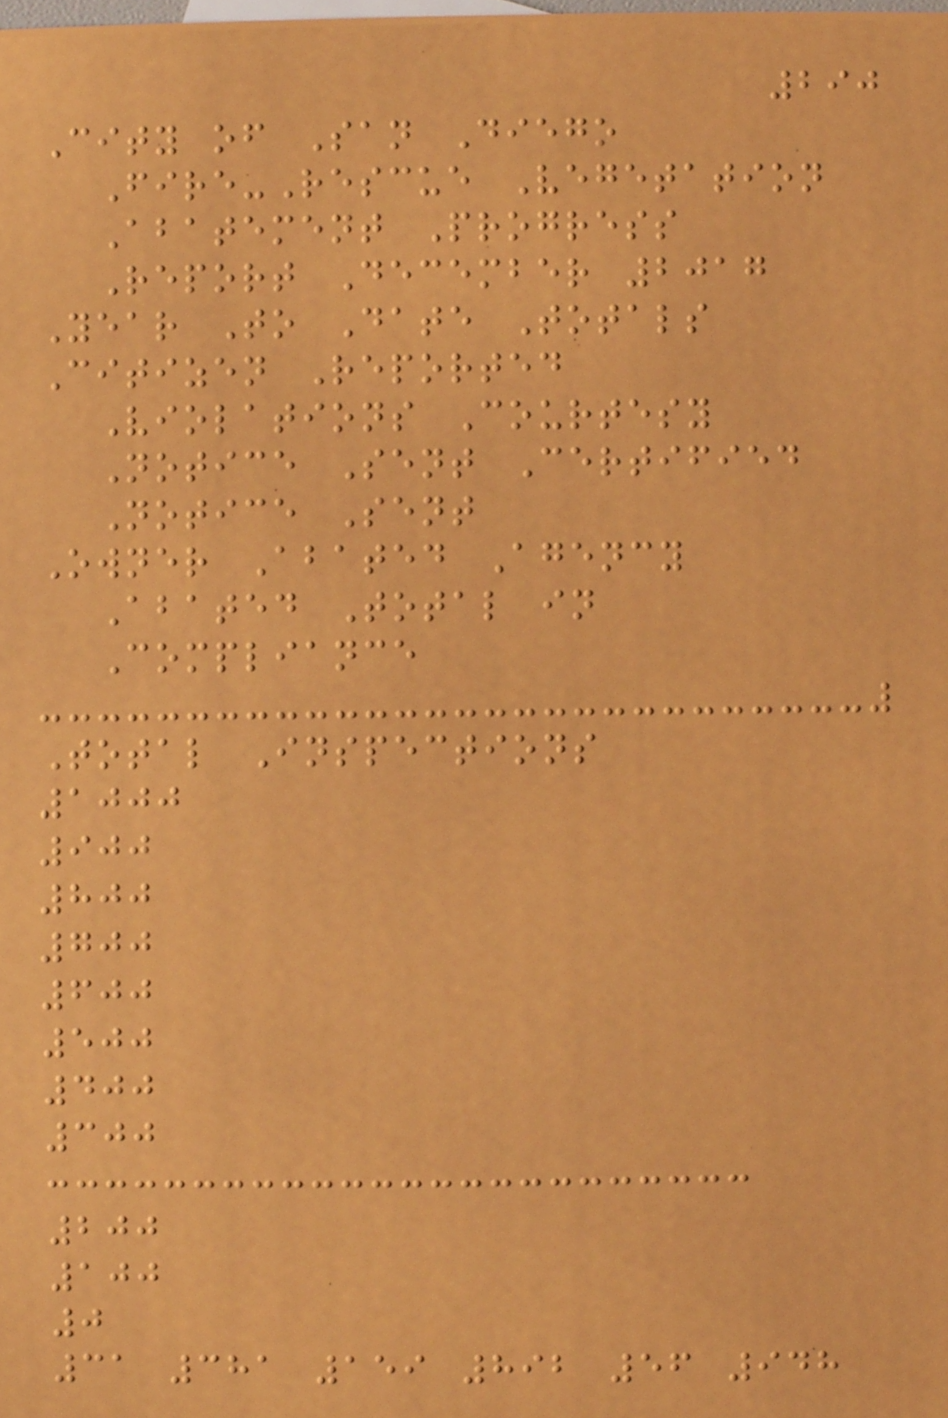290
City of San Diego
Fire-Rescue Vegetation
Abatement Progress
Report December 2017
Year To Date Totals
Citizen Reported
Violations Courtesy
Notice Sent Certified
Notice Sent
Owner Abated Agency
Abated Total in
Compliance
Total Inspections
1000
900
800
700
600
500
400
300
200
100
0
31 381 159 892 56 948
